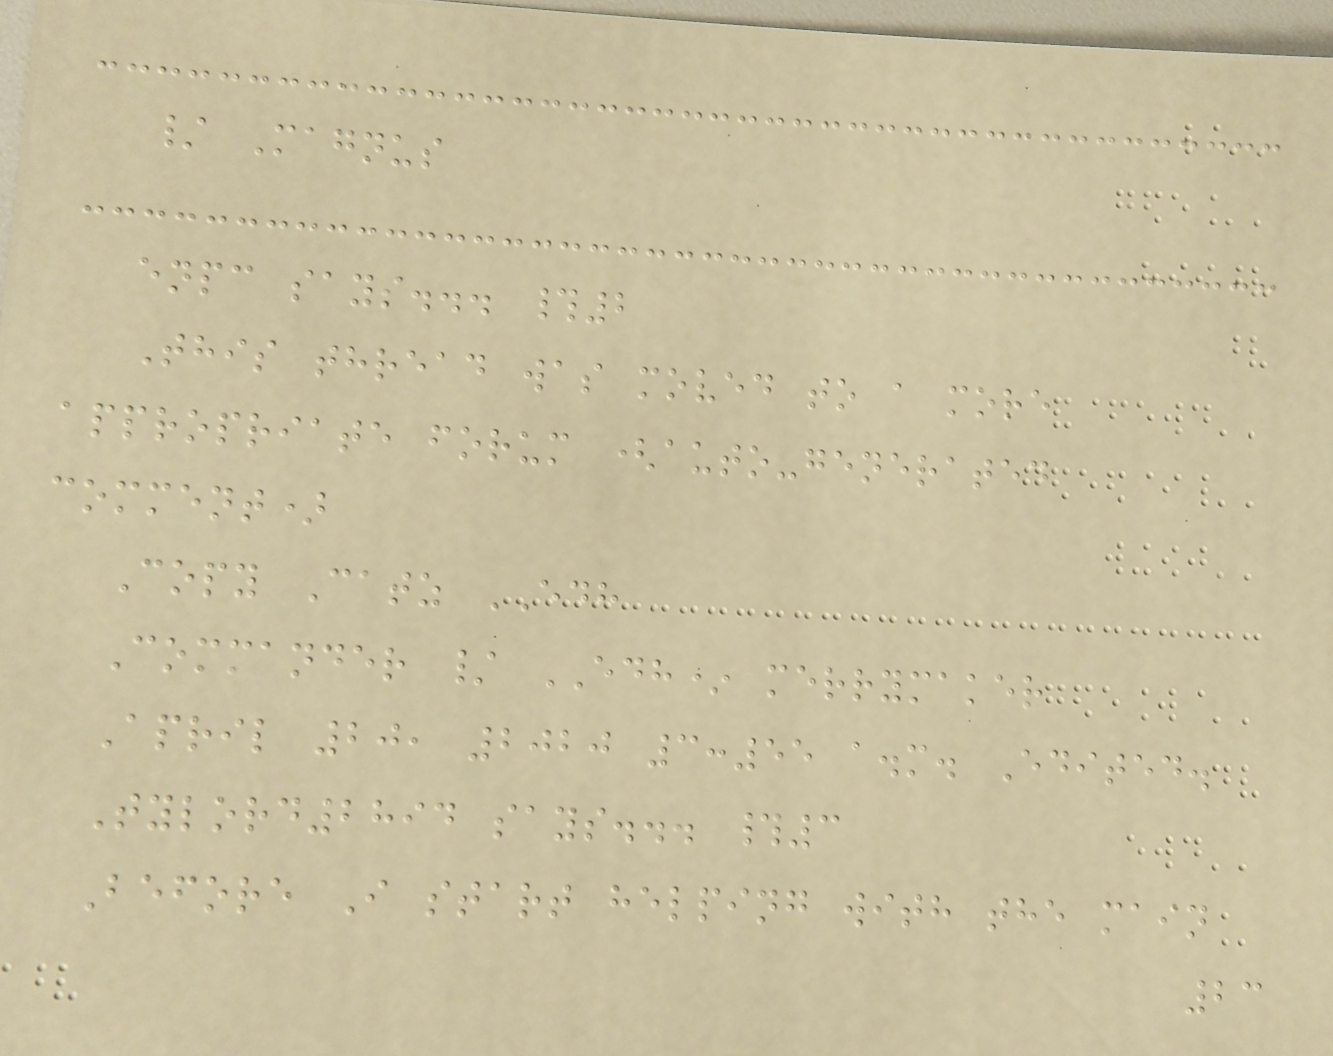/ Magnus
enpc says... #2
This thread was moved to a more
appropriate forum (auto-generated
comment)
Copy Catz EDH
Commander / EDH* merrymaker
April 20, 2020 3:55 a.m. Edited.
Tylord2894 says... #3
Before I start helping with the main
23
